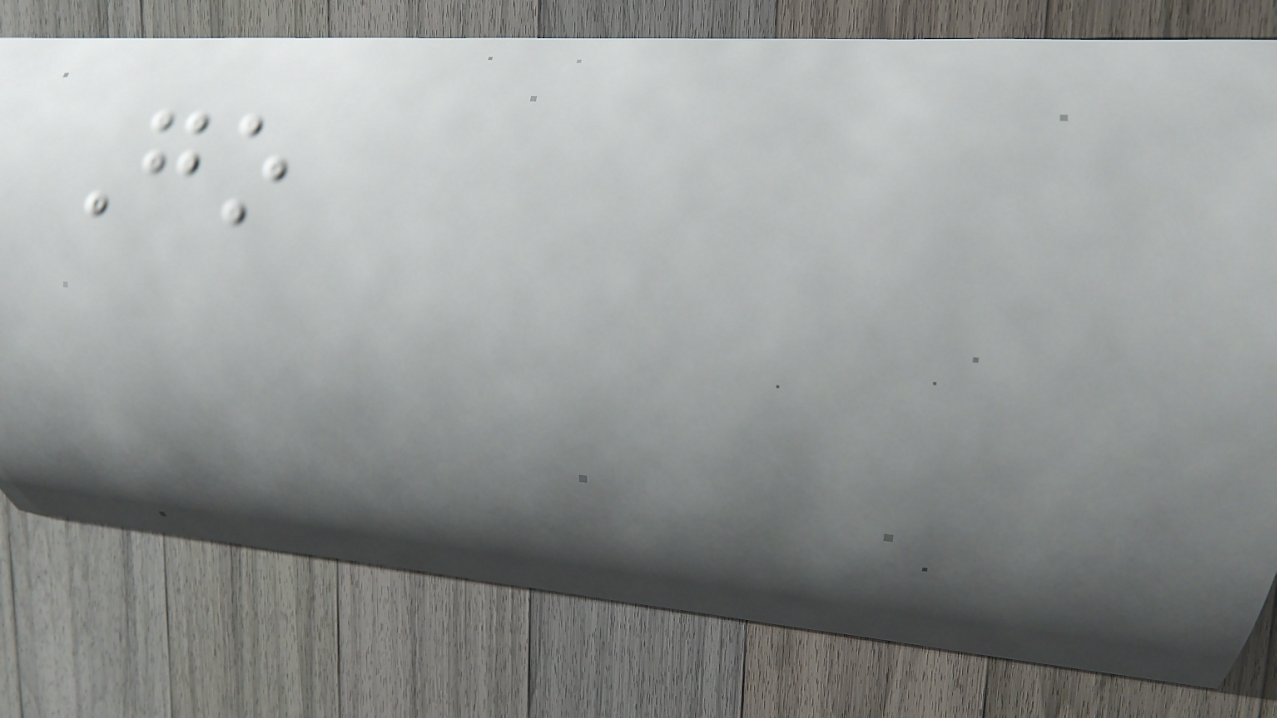Go
